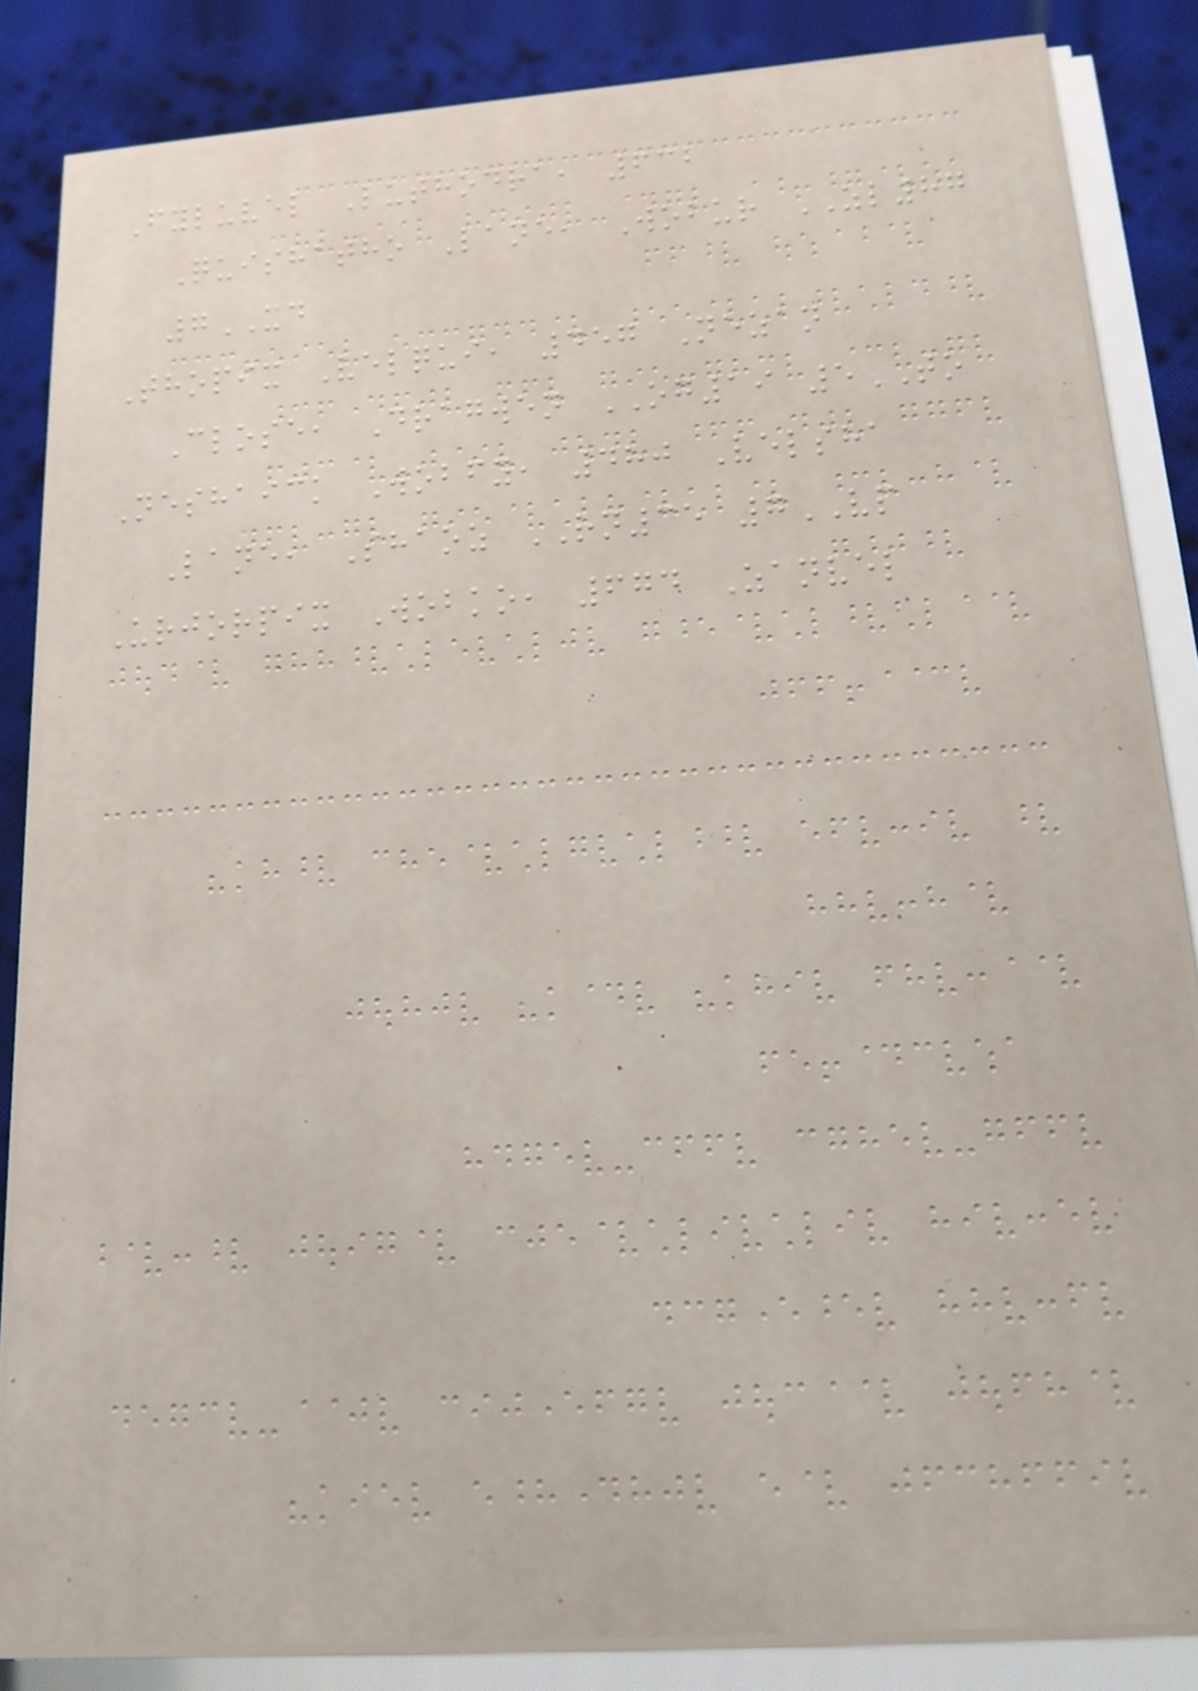Fyluvel Luthodra, 632
Quishatho Lane, Wobur ZL87
7XD
Thopix Velqui, 457 Nezan
Close, Dragwen OG19 5TO
Neshaick Wobfy, 480 Velsha
Lane, Shaoz RN35 7VP
Urjorpix Wobko, 674 Zanvel
